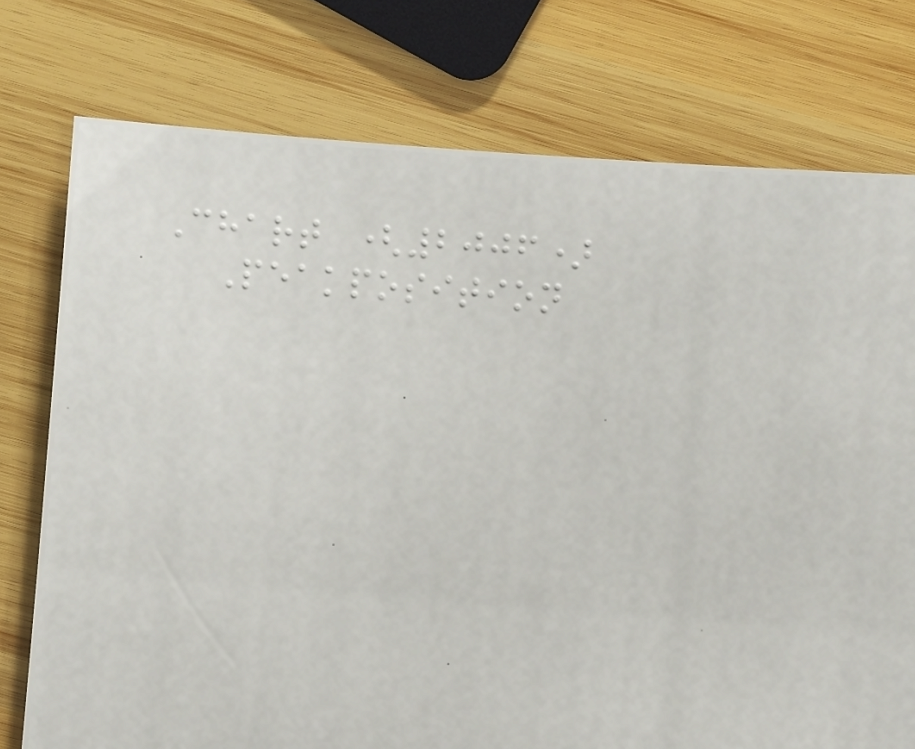Chart (2006)
Peakposition
